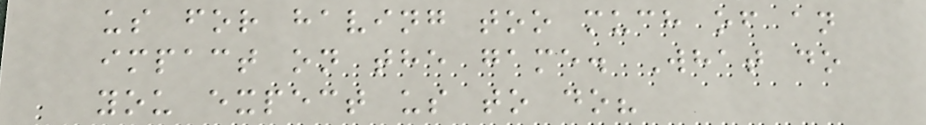us for having too much of an
impact on the game. What do
you expect us to do?
